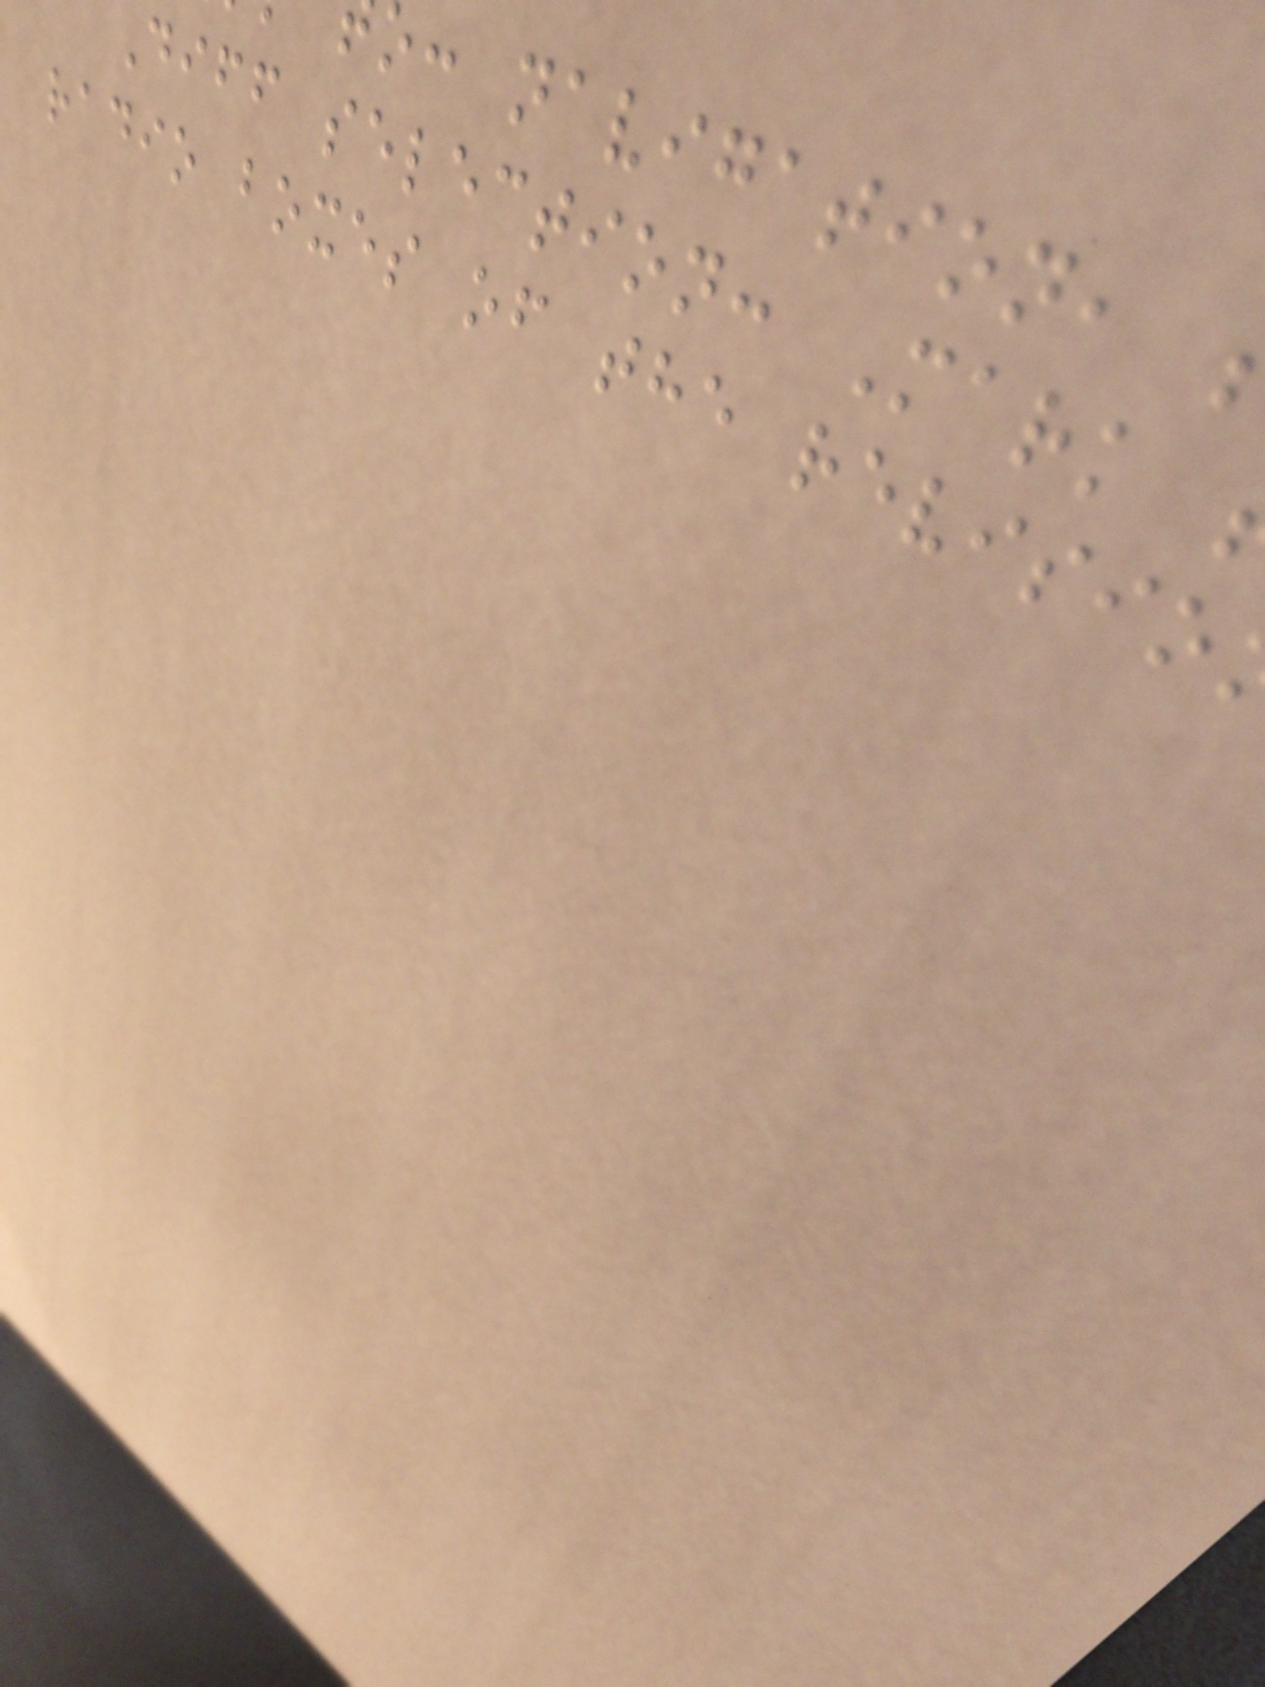o: navigation,
Diff selection: Mark
radio boxes of the revisio
